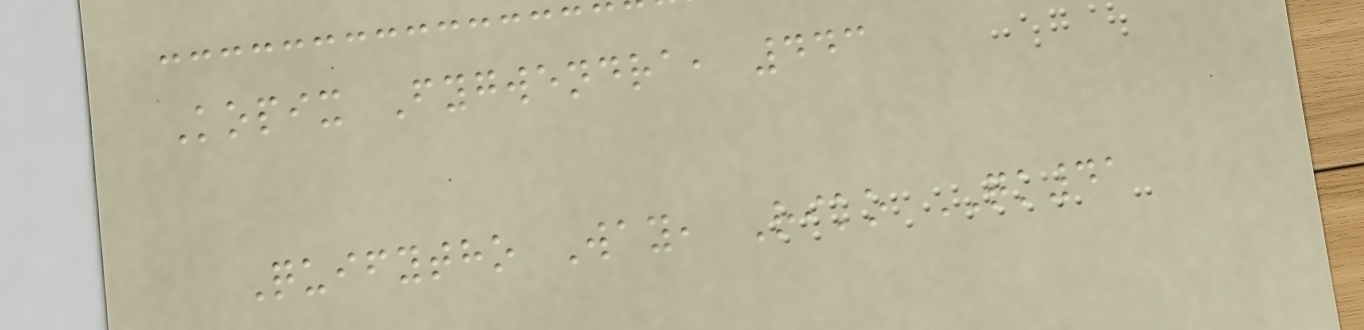Kopix Fygwendra, 443
Quifytho Way, Riko QK41
